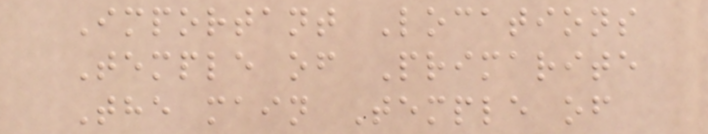Important Locations
Temple of Primarite
The main Temple of
